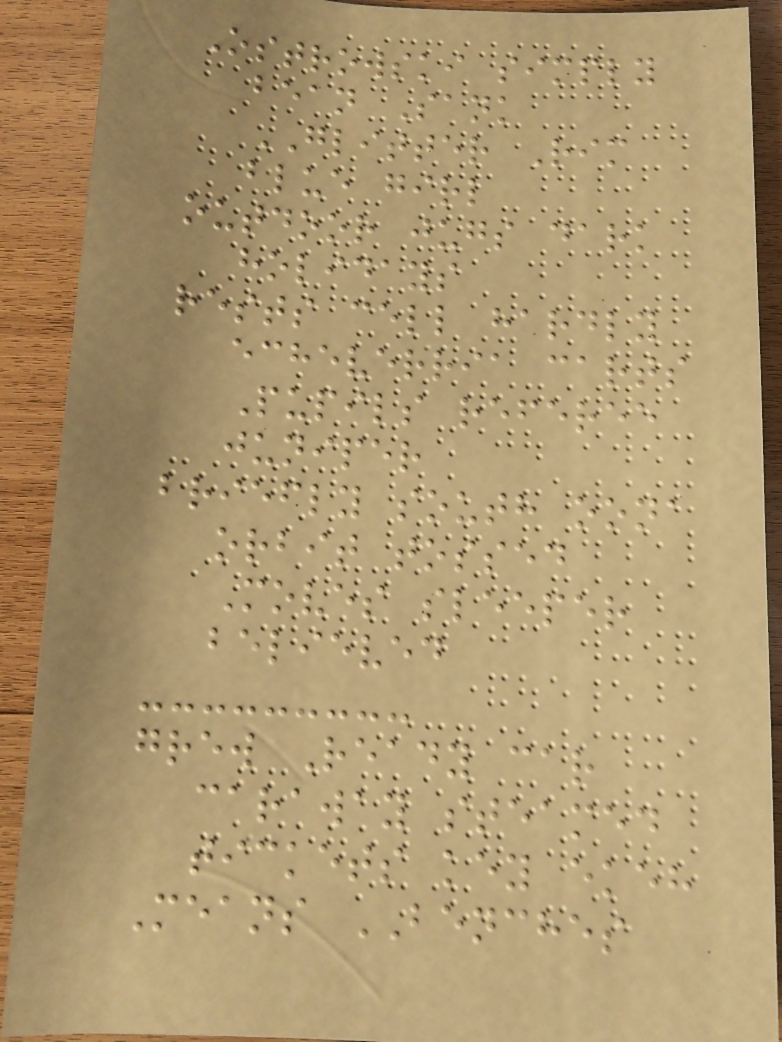Ostrowski simply
bean Sank
GLITTER Rim
blue girl
outdoor jugs dark
holidays
rests cell hardly
echeverria carts
Pupils referee
juniper
briefly south oona
orbit tossed
Moves sleeper
believed
grew Ready car
caraway steamed
tickets key ekeh
Means BENCHES
